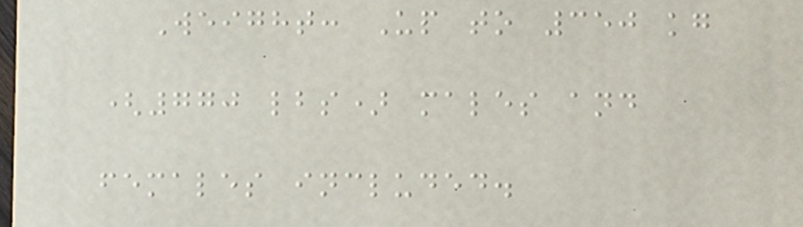Weight: Up to 350 kg
(770 lbs) males and
females included.
